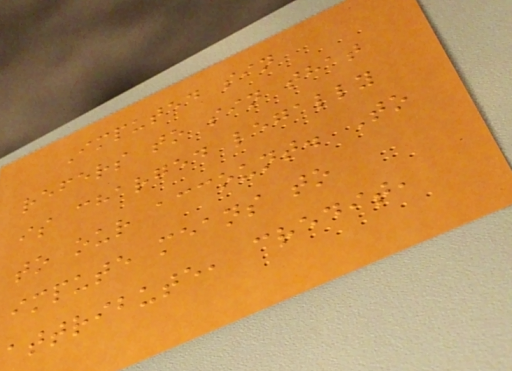Imputed sin
refers to sin that
is charged legally
to our account. To
impute means to
attribute, credit,
